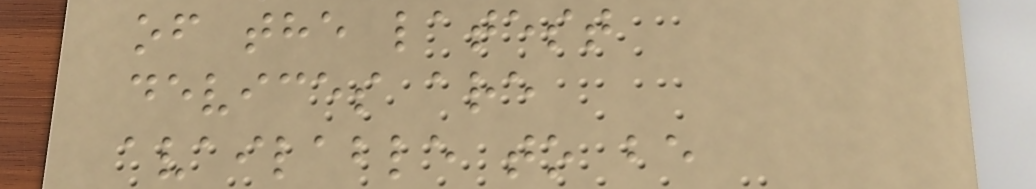of the latest
devices are
available to be
